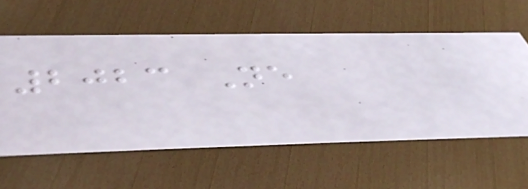2023 Ne
